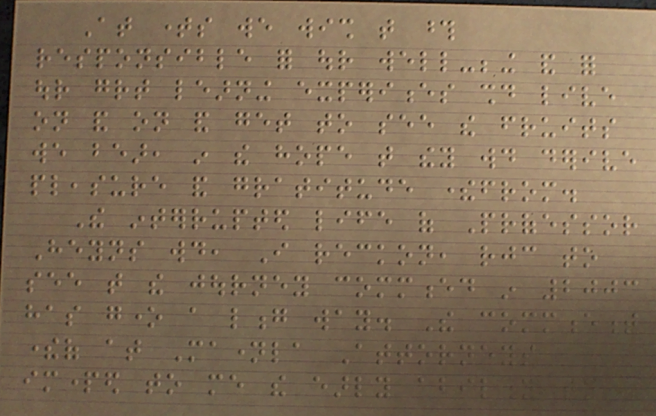At times we wish that those
responsible for our well-being and for
our great learning experiences should live
on and on and get to see the fruits
we bear, in the hope that they would derive
pleasure and gratitude therefrom.
The interrupted life of Professor
Heyns would, I reckon, rejoice to
see that the journey commenced in 2003
has gone a long way. The commencement
thereof at Manamela Attorneys
imparted to me the early ability to
